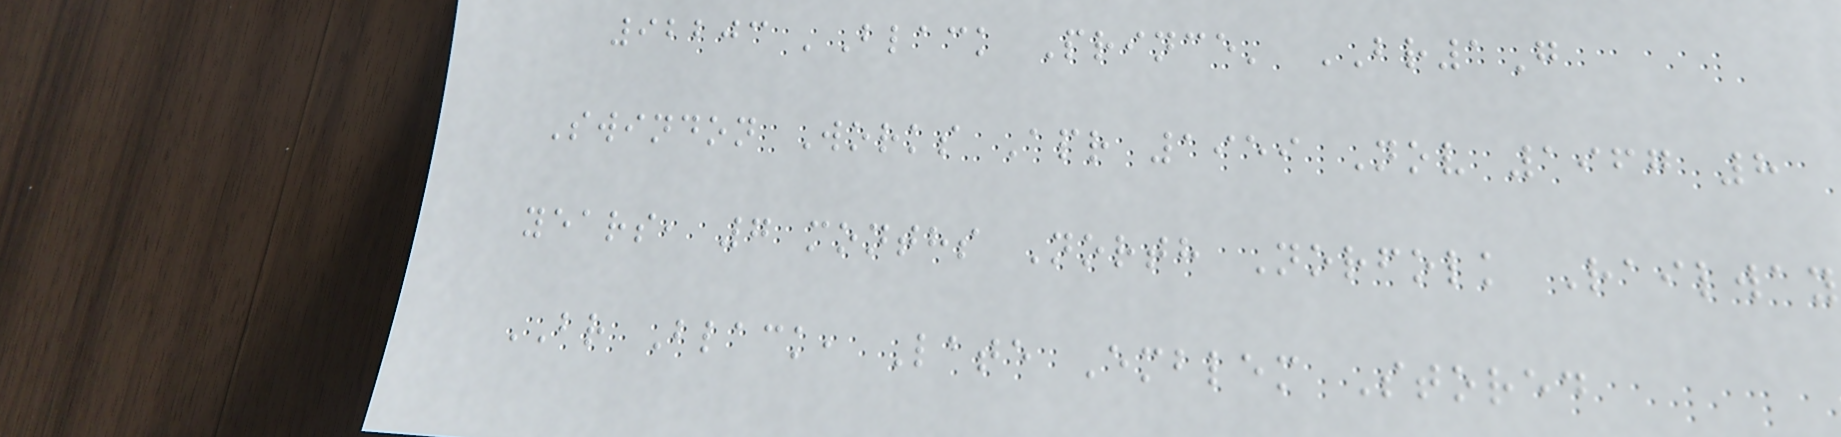92203 'Black Prince' BR1G
Swindon Works Apr 1959 Nov 1967 8
years, 7 months North Norfolk Railway
BR Black, Late Emblem Stored
